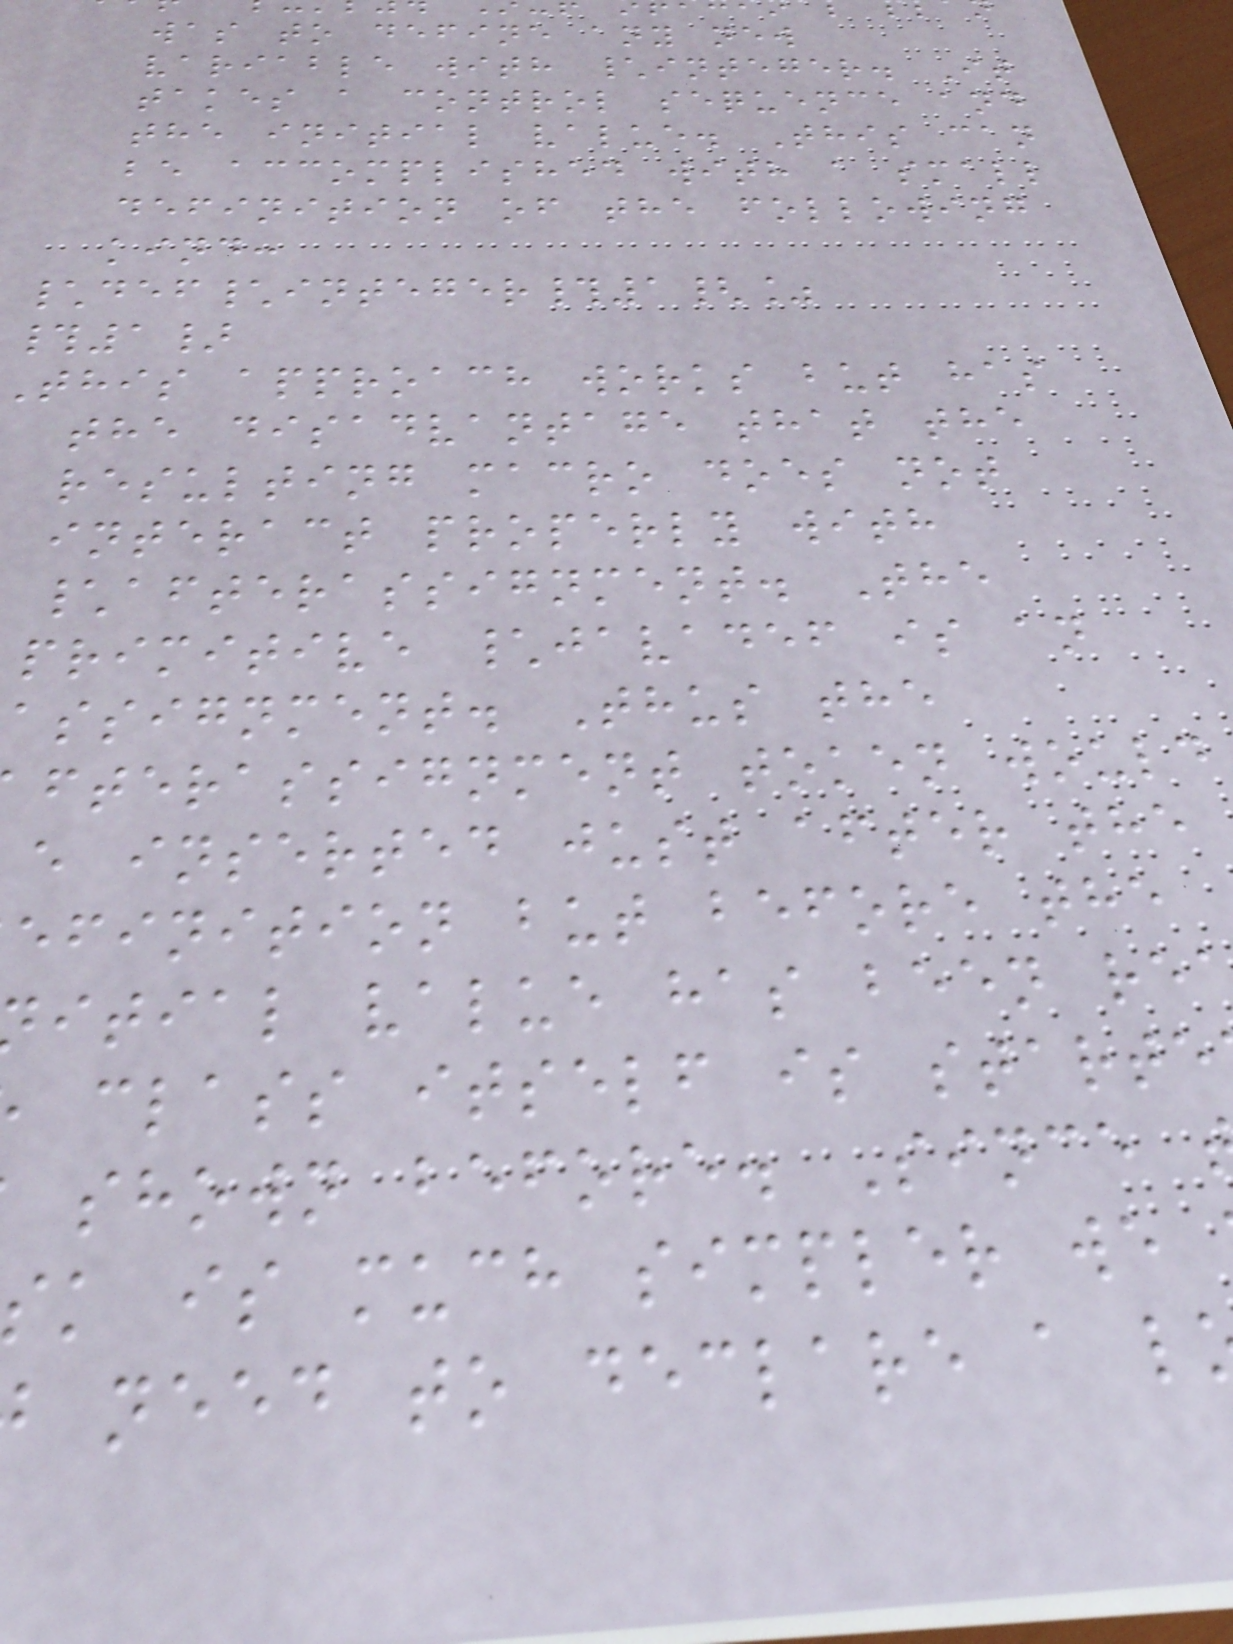was to define any new
variable with \integer. It
takes a control sequence and
the initial value. This can
be accomplished with a small
definition of the following
kind:
\def\integer#1{%
#1}
this approach works but has
the disadvantage that the
resulting macro does not
interact properly with
\afterassignment. The
primitive \javadef is an
assignment. Thus the
fterassignment token would
e inserted just after the
efinition but before the
itial value has been re
class itself is starte
shown before. Since
k is much simpler we
need to declare a l
